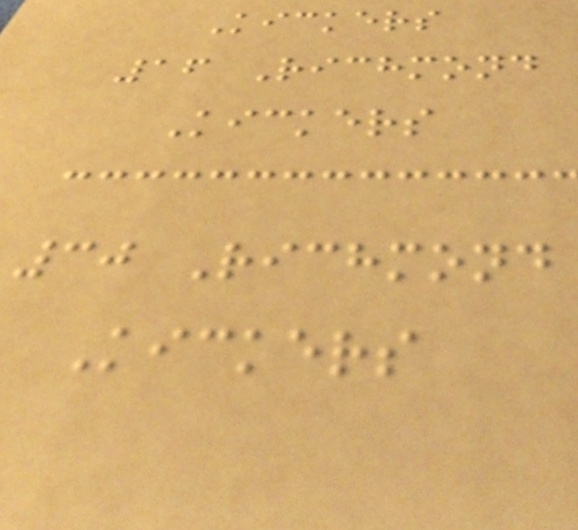Kickers
16 Richmond
Kickers
30 Richmond
Kickers
